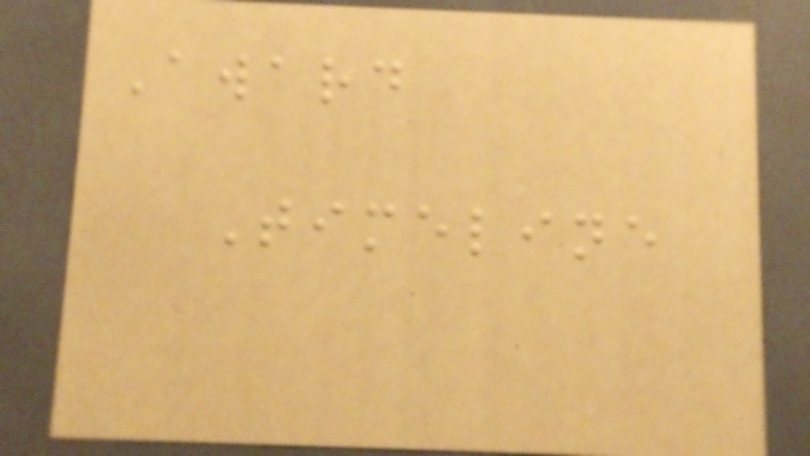Award
Timeline
